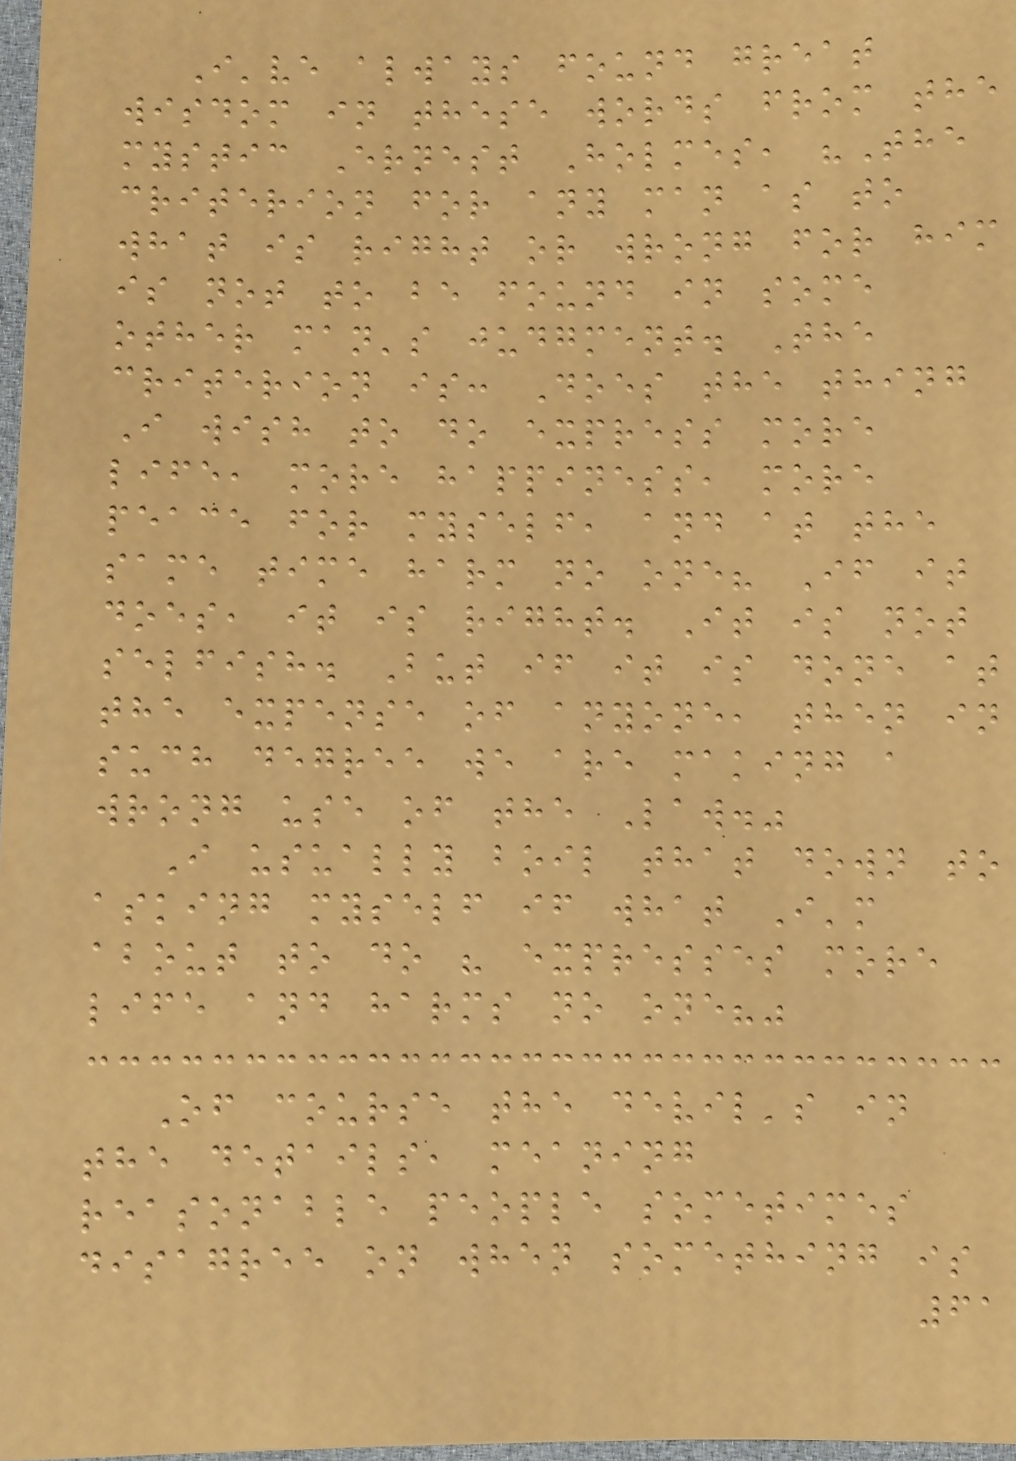I've always found great
wisdom in these words from the
mystic Ernest Holmes, "The
criterion for any man as to
what is right or wrong for him
is not to be found in some
other man's judgment. The
criterion is: Does the thing
I wish to do express more
life, more happiness, more
peace for myself, and at the
same time harm no one? If it
does, it is right. It is not
selfish. But if it is done at
the expense of anyone, then in
such degree we are making a
wrong use of the Law."
I usually boil that down to
asking myself if what I'm
about to do " expresses more
life and harms no one?"
Of course the devil's in
the details, meaning
reasonable people sometimes
disagree on when something is
61
